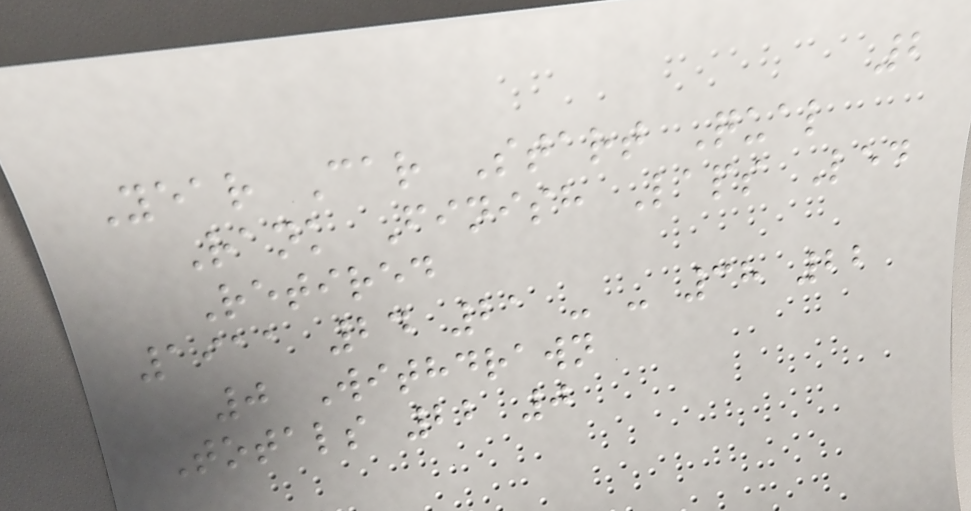2
Year Car Start Qual
Rank Finish Laps Led
Retired
1911 24 21 - - 38 22
0 Withdrawn
Totals 22 0
